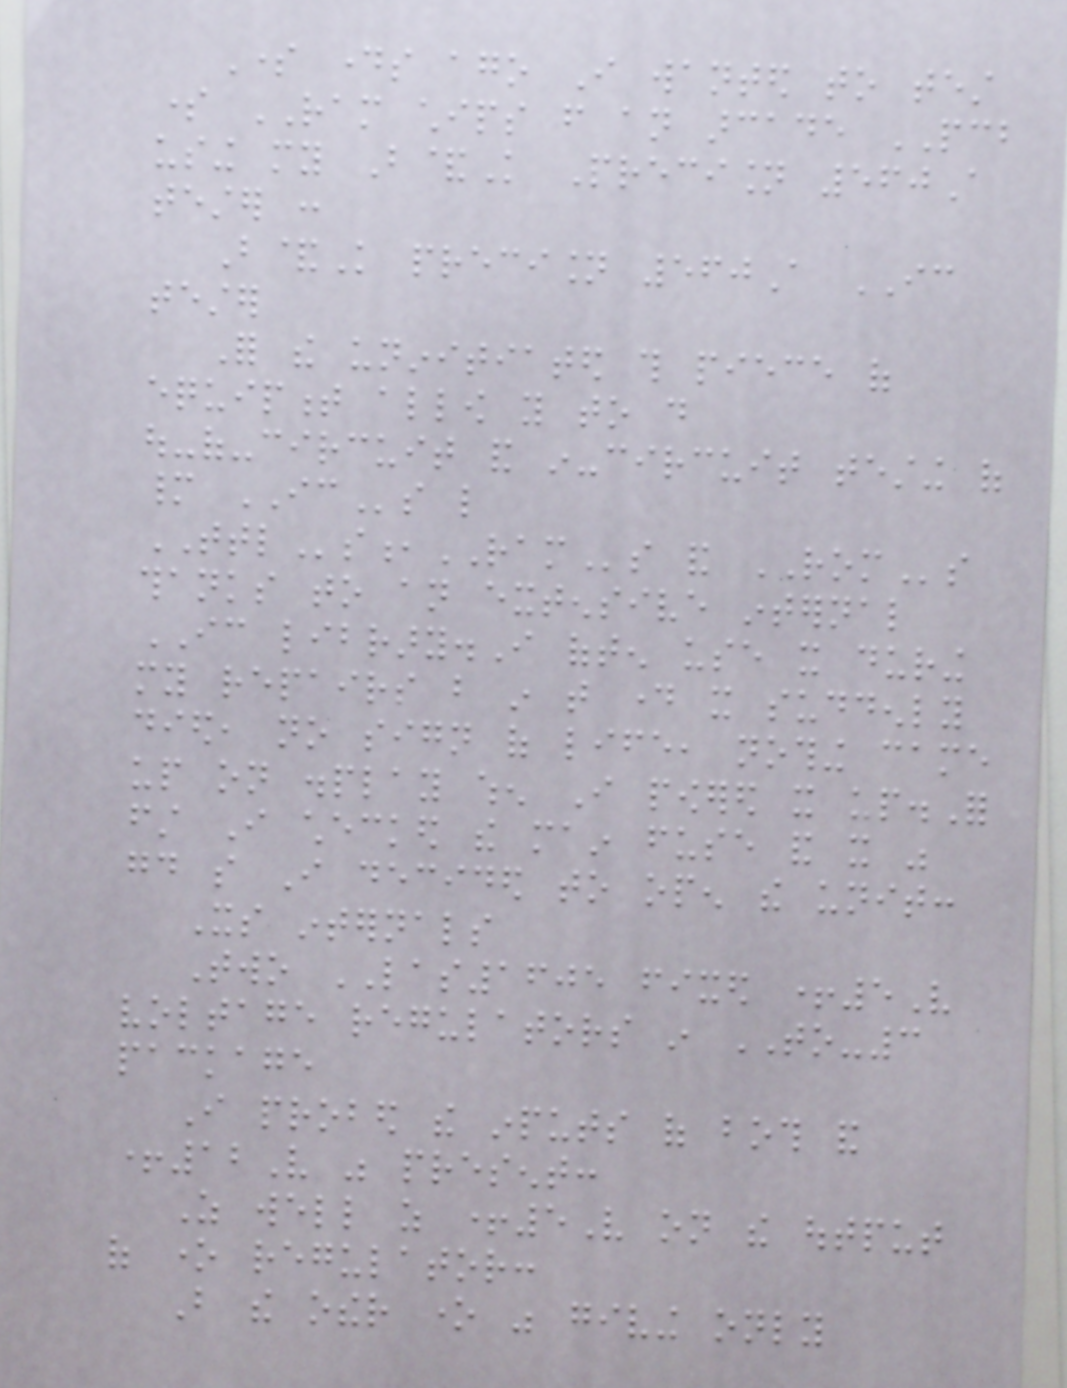Some days ago I wanted to test
some RAM chips from an arcade PCB
using my B&K Precision 560A
tester :
B&K precision 560A IC
tester
For the uninitiated this piece of
equipment allow you to do
out-of-circuit and in-circuit testing of
many ICs like
TTLs,RAMs and ROMs
thanks to an extensive internal
IC library.I often use it during
my repairs but in that day it suddenly
died, no sign of life, nothing came
up on display when I powered it up.For
first I checked the main fuse and it was
good so I decided to open the unit:
Its internals
Two LAS1605 fixed +5V
voltage regulators in TO-3
package
I probed the inputs of both and
+12V was present:
As well as +5V on the output
of one regulator:
But the other one was giving only
